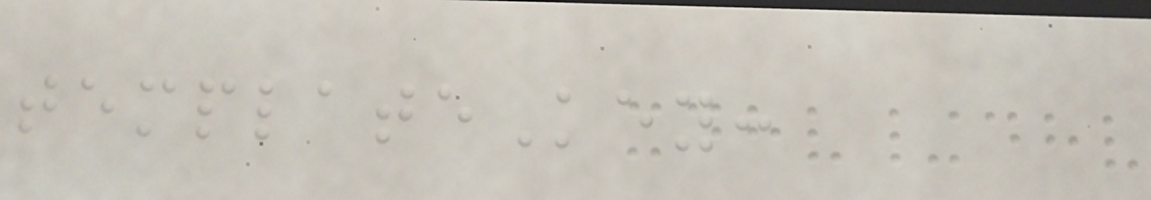templateKey:
